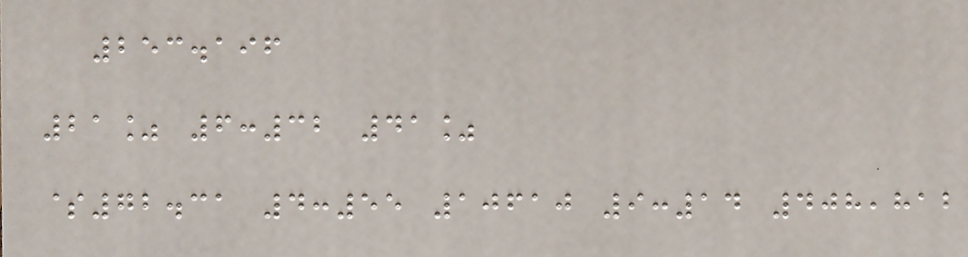253.196
21% 6:32 41%
$72.31 4:55 10610 9:14 408,812
